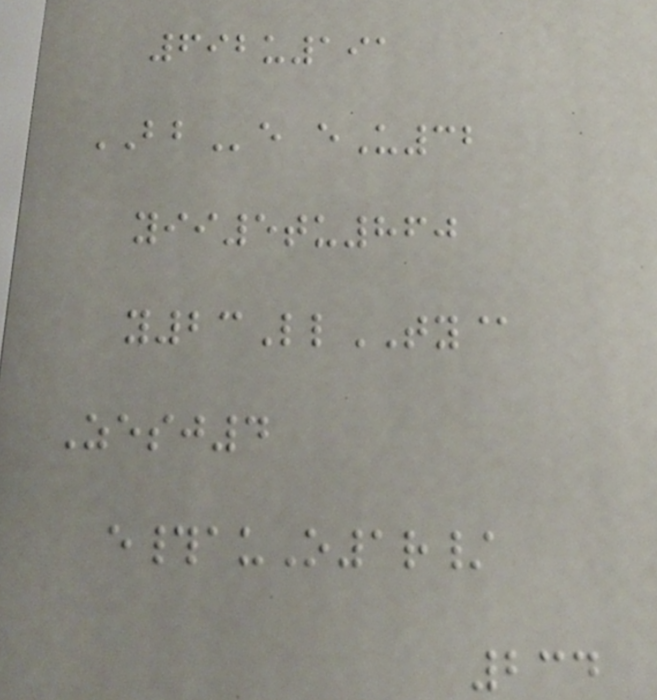692u191
BBe eU32
yii5tu860
y23LlTY@
Zesj4
e#auO1r/
234
